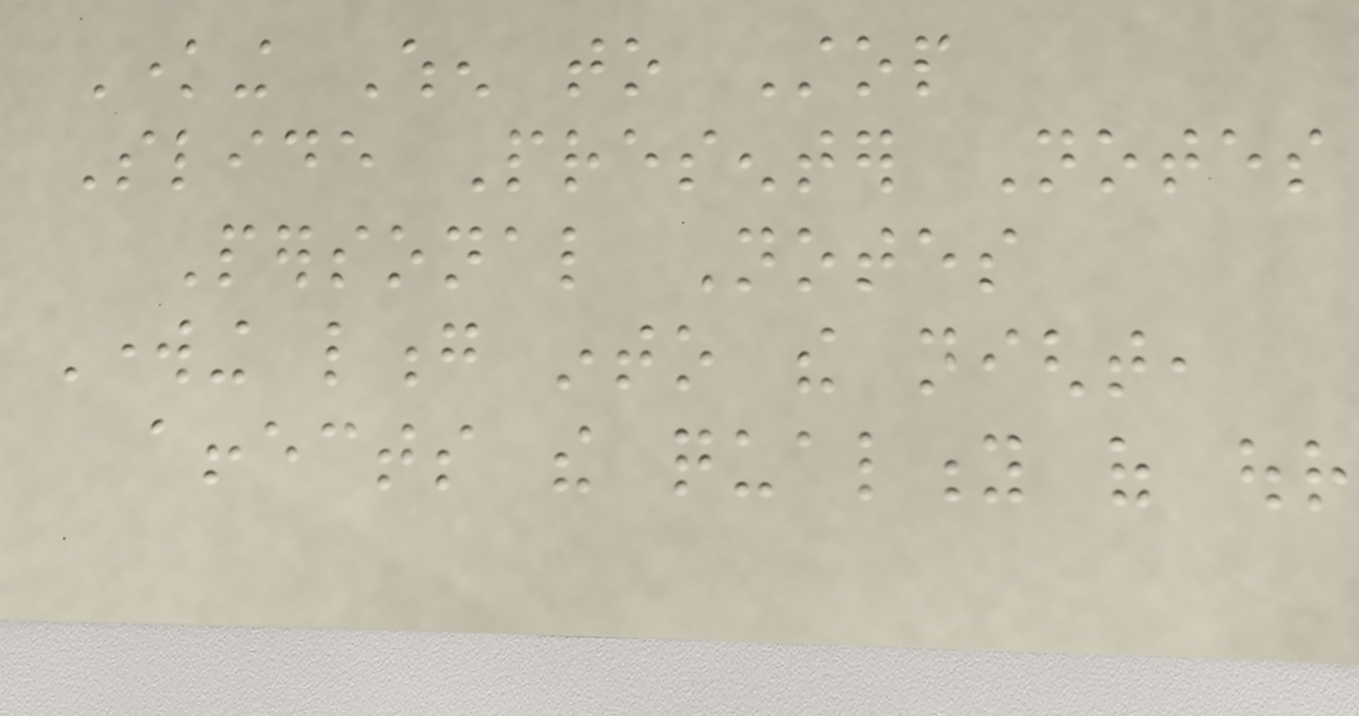Knowing When to Stop
Slide Presenter Notes
Personal Notes
Working long into the night,
affects the quality of our
